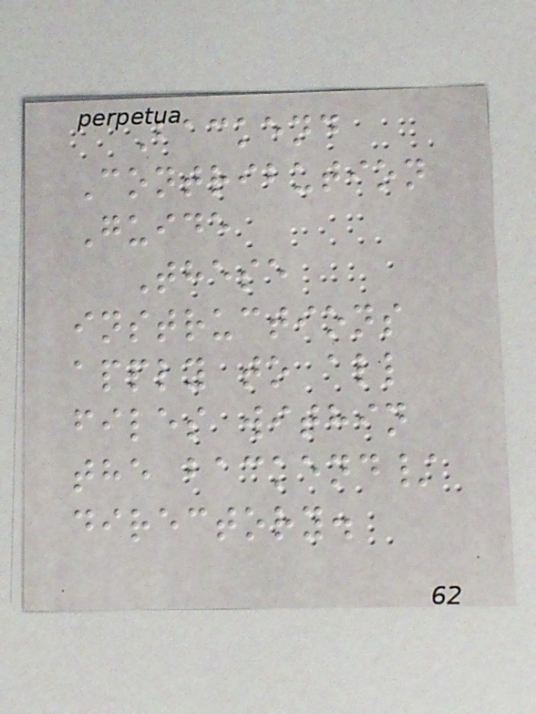Backend
Contribution
Guide
These
instructions
apply to all
files within
the backend/
directory.
